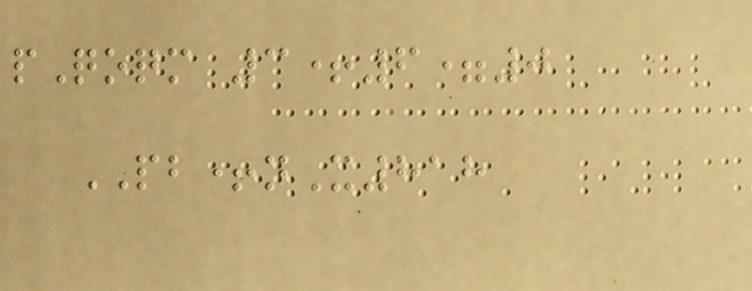pQoqm 3+6=0
PB+nX818
